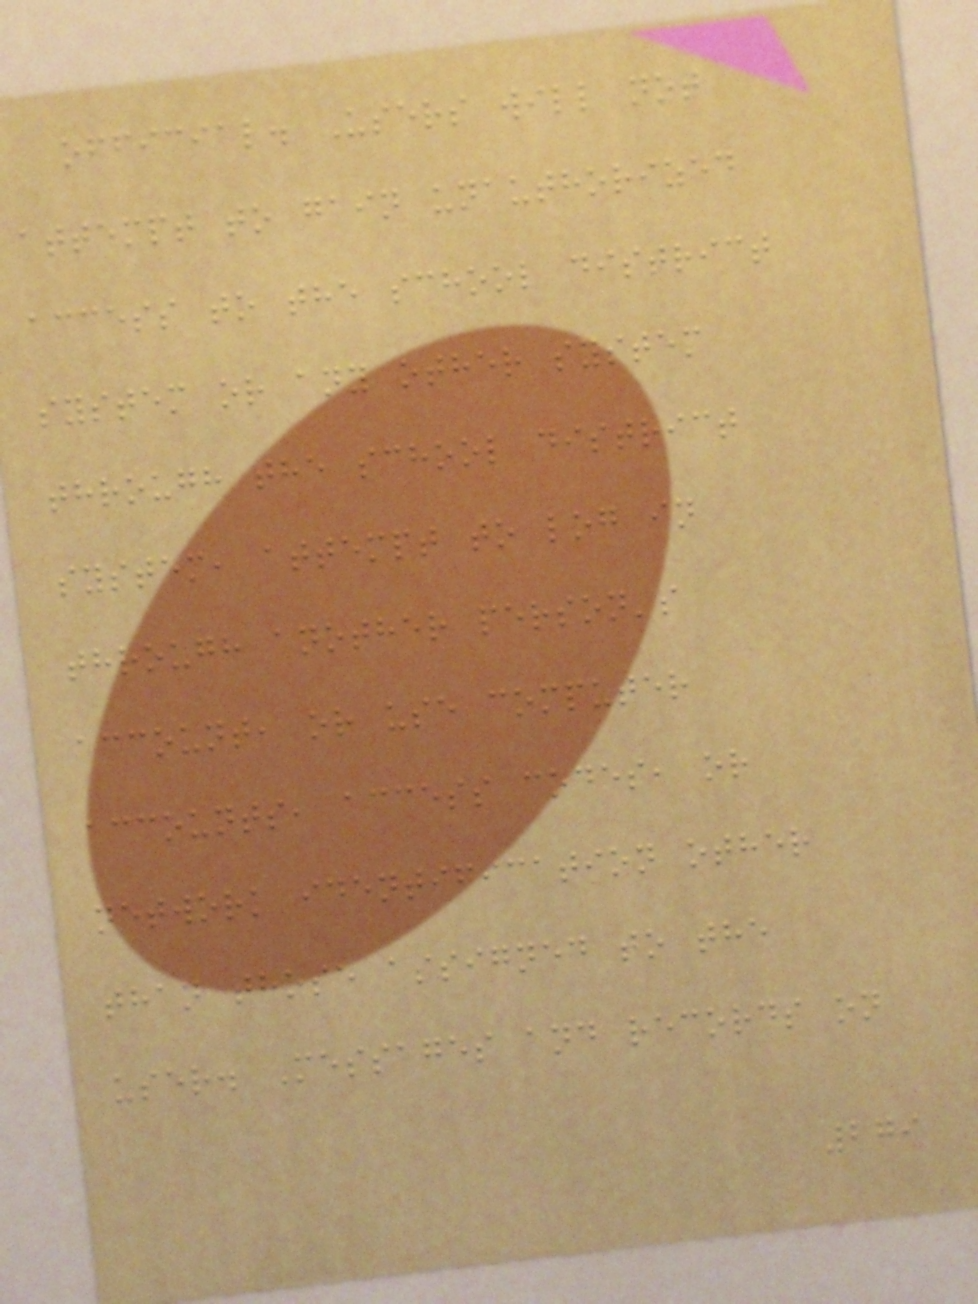official. Users will not
attempt to gain unauthorized
access to the school district
system or any other system
through the school district
system, attempt to log in
through another person's
account, or use computer
accounts, access codes, or
network identification other
than those assigned to the
user. Messages and records on
279
